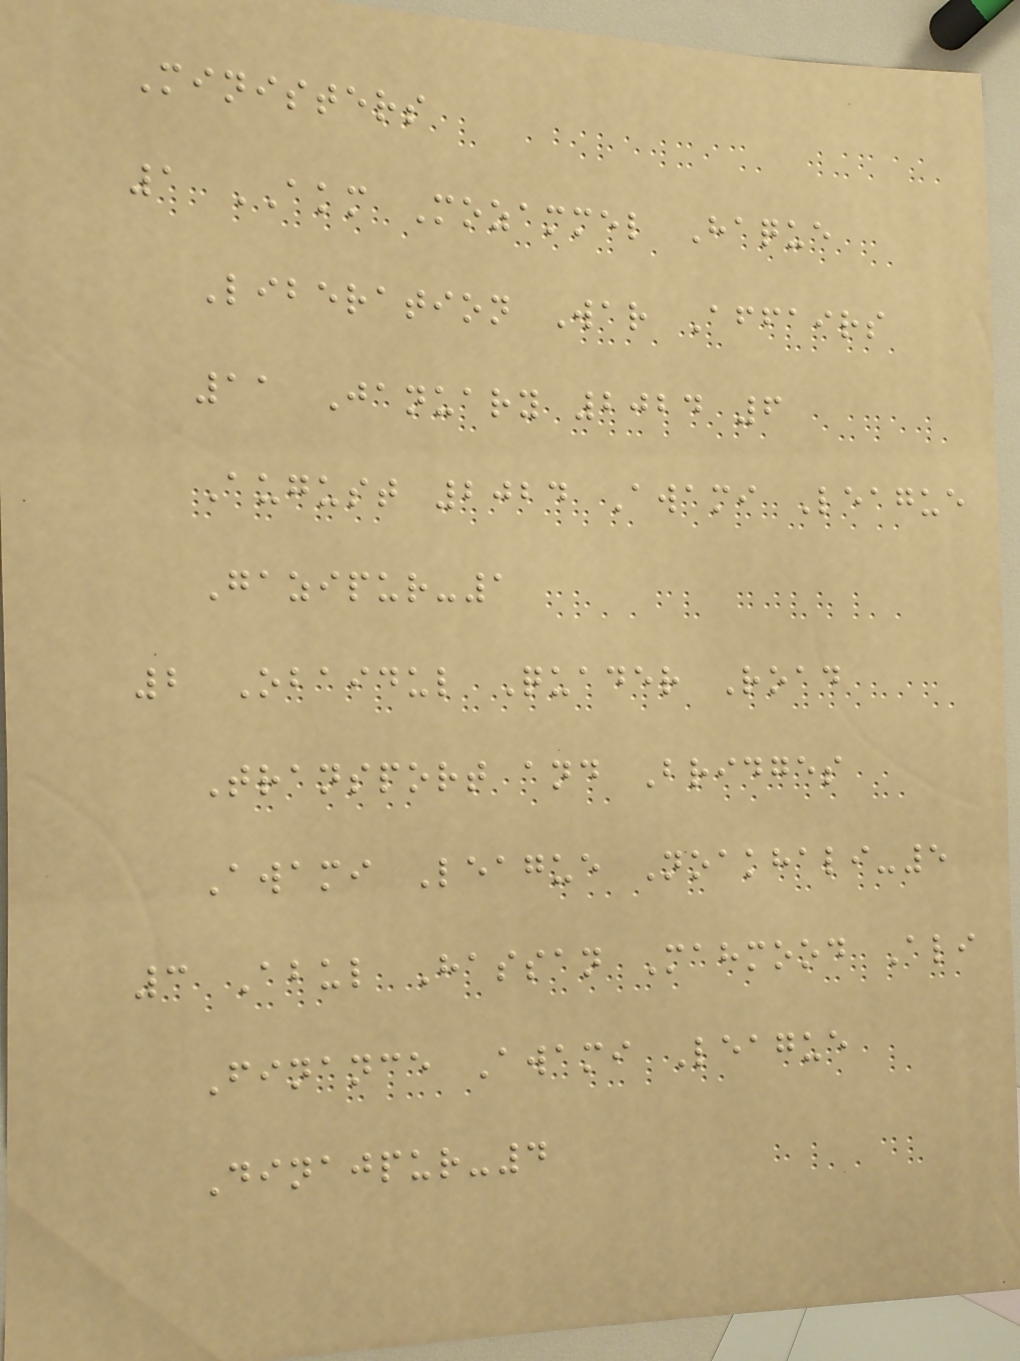Ministers
1 AKM Mozammel Haque
Liberation War Affairs
11 January 2024 6
August 2024 Awami League
Gazipur-1
2 Obaidul Quader Road
Transport and Bridges
Awami League Noakhali-5
3 Abul Hassan Mahmood Ali
Finance Awami League
Dinajpur-4
